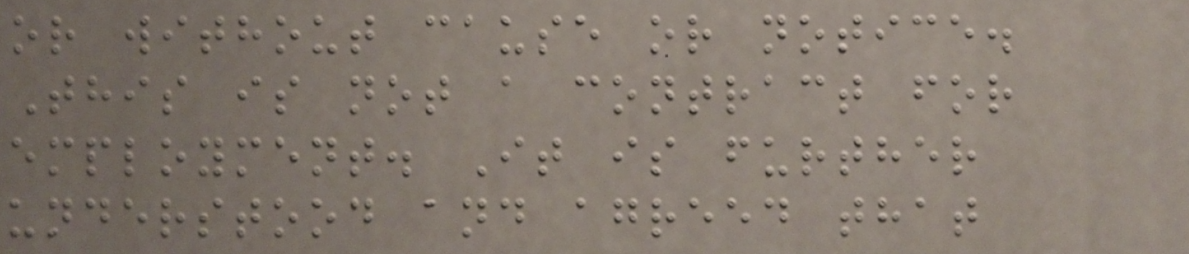or without cause or notice.
This is not a contract for
employment. It is further
understood and agreed that
